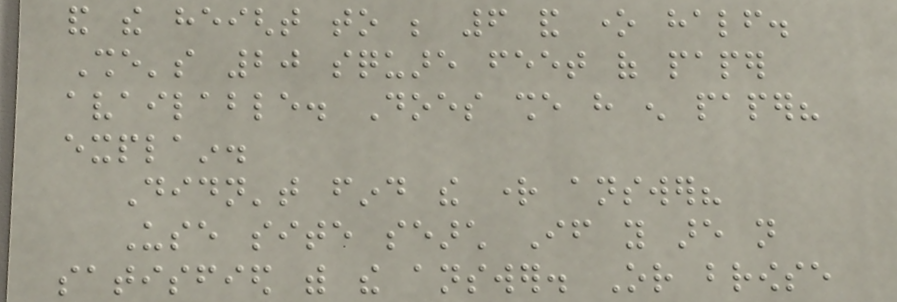and the height to be 6 and one half.
She's 20 square feet of paper
available. Does she have enough paper?
explain.
Didn't find the right answer?
Use site search If you are not
satisfied with the answer. Or browse
